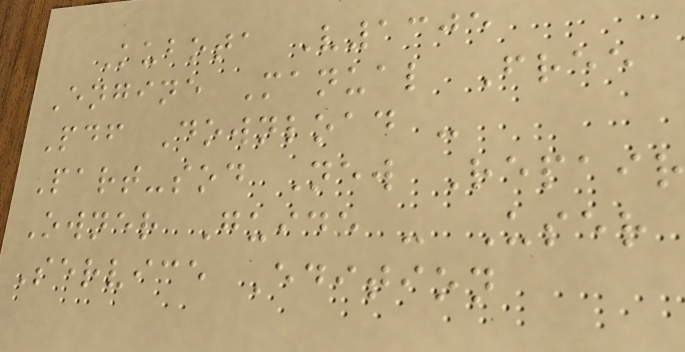Kubota V1305
Engine Manual Free
Pdf Download -
Part-sod New Repair
Owner Guide - User
Service Edition
